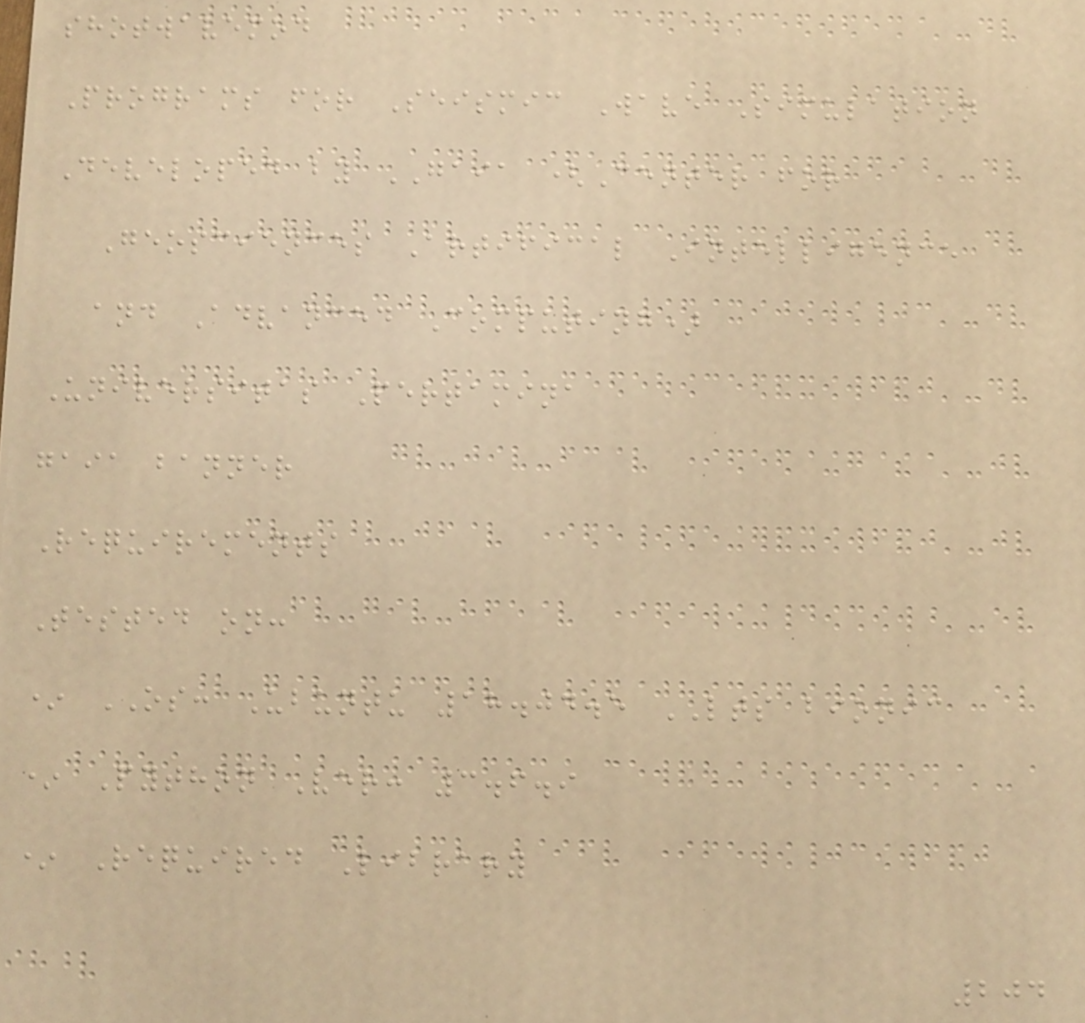shotwavemod
Programs for Seismic Wave Simulation
Developed by GAIA (Center for
Geosciences Artifical Intelligence
and Advanced Computing)
Universitas Pertamina
gaia banner
Requirements
Tested on:
* OS: Ubuntu 18.04.5 LTS bionic
* Python Ver: 3.6.9
* Required Library
204
